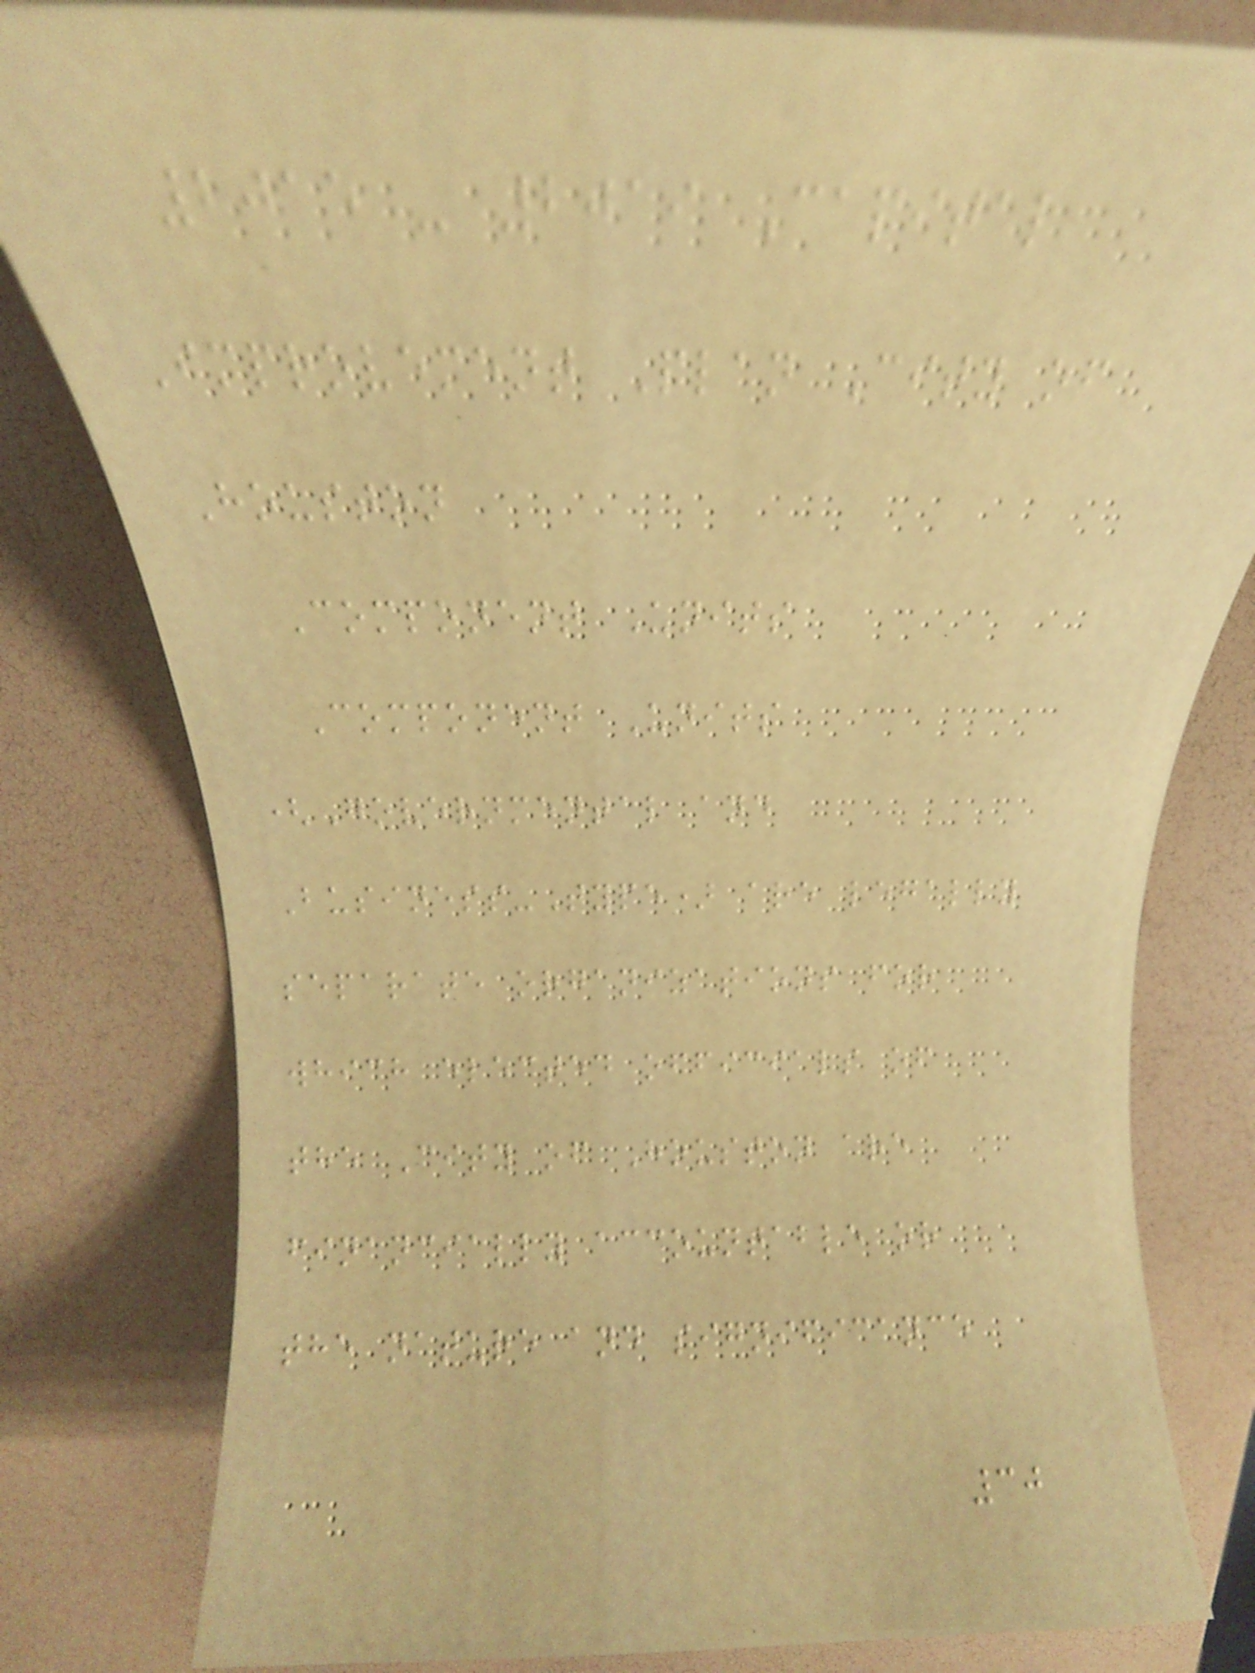2015 - 2019 Capital
Improvement Plan City of
Houston
Component Units
Component Units
(Governmental and
Business-Type) are legally
separate organizations for
which elected officials of
the City of Houston are
financially accountable or
the nature and significance
30
